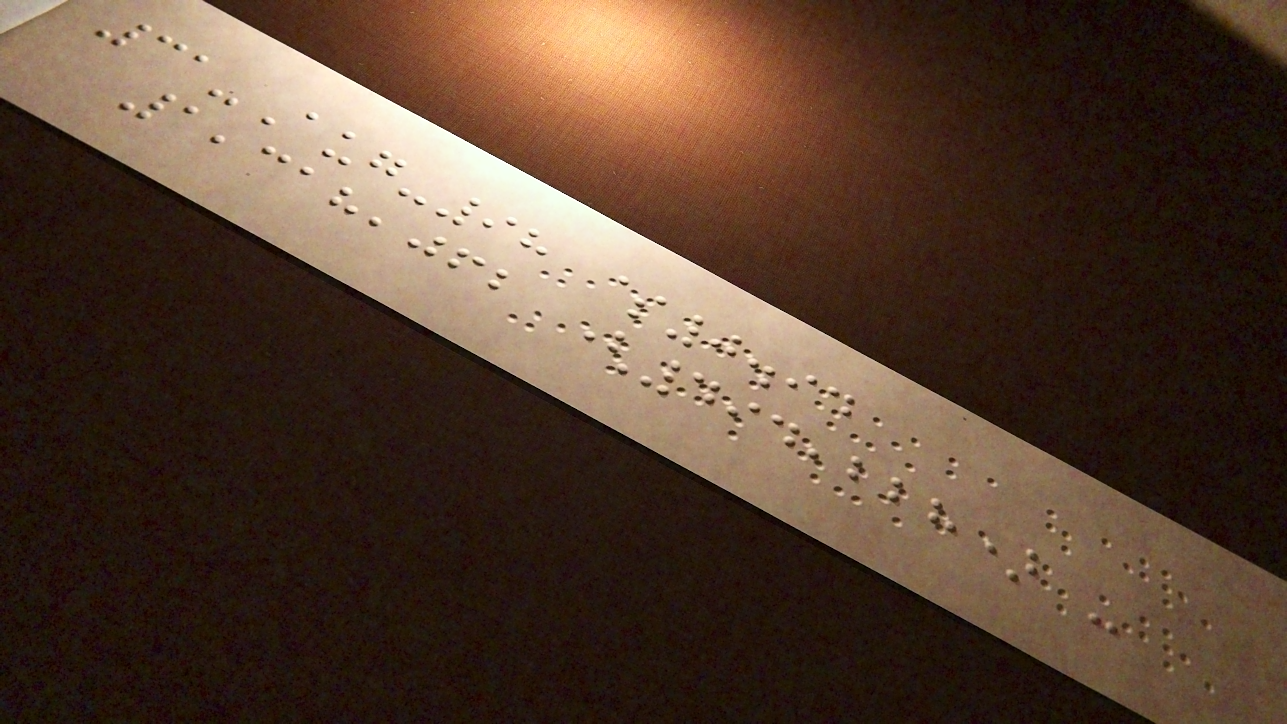31-Aug-98 $0.94
1,318,062 (494,228) -
